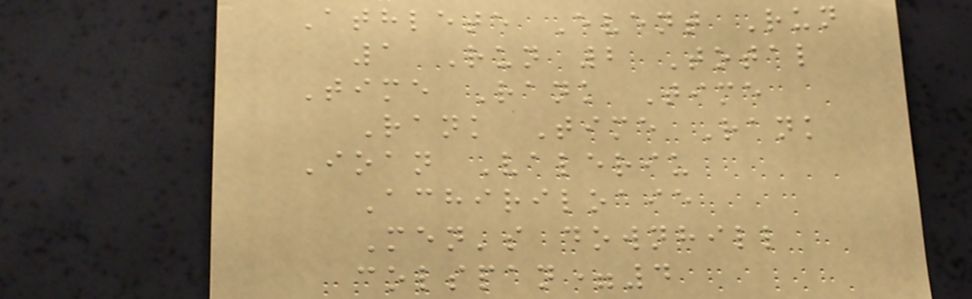Athlete Event Run
1 Run 2 Total
Time Rank Time
Rank Time Rank
Ioan Valeriu
Achiriloaie
Men's downhill
colspan=4
